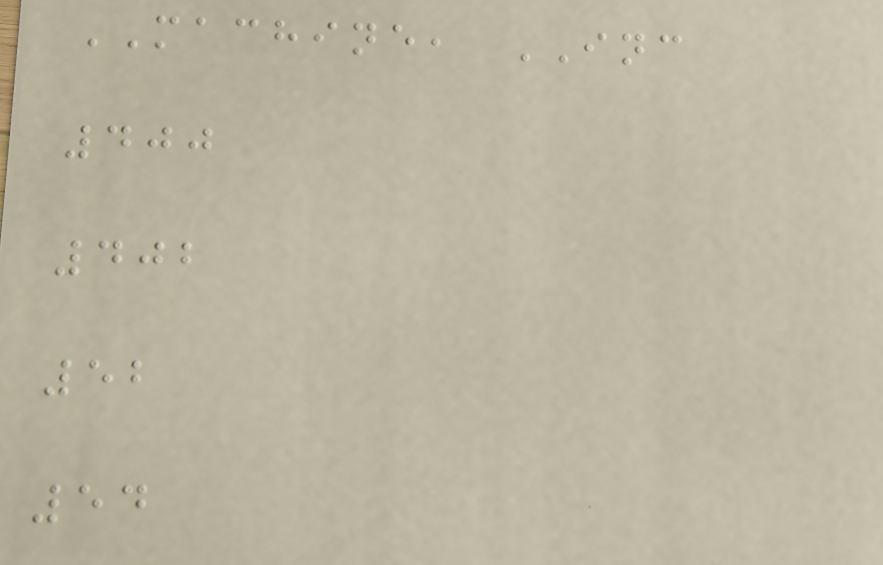MACHINE, INC
400
402
52
54
